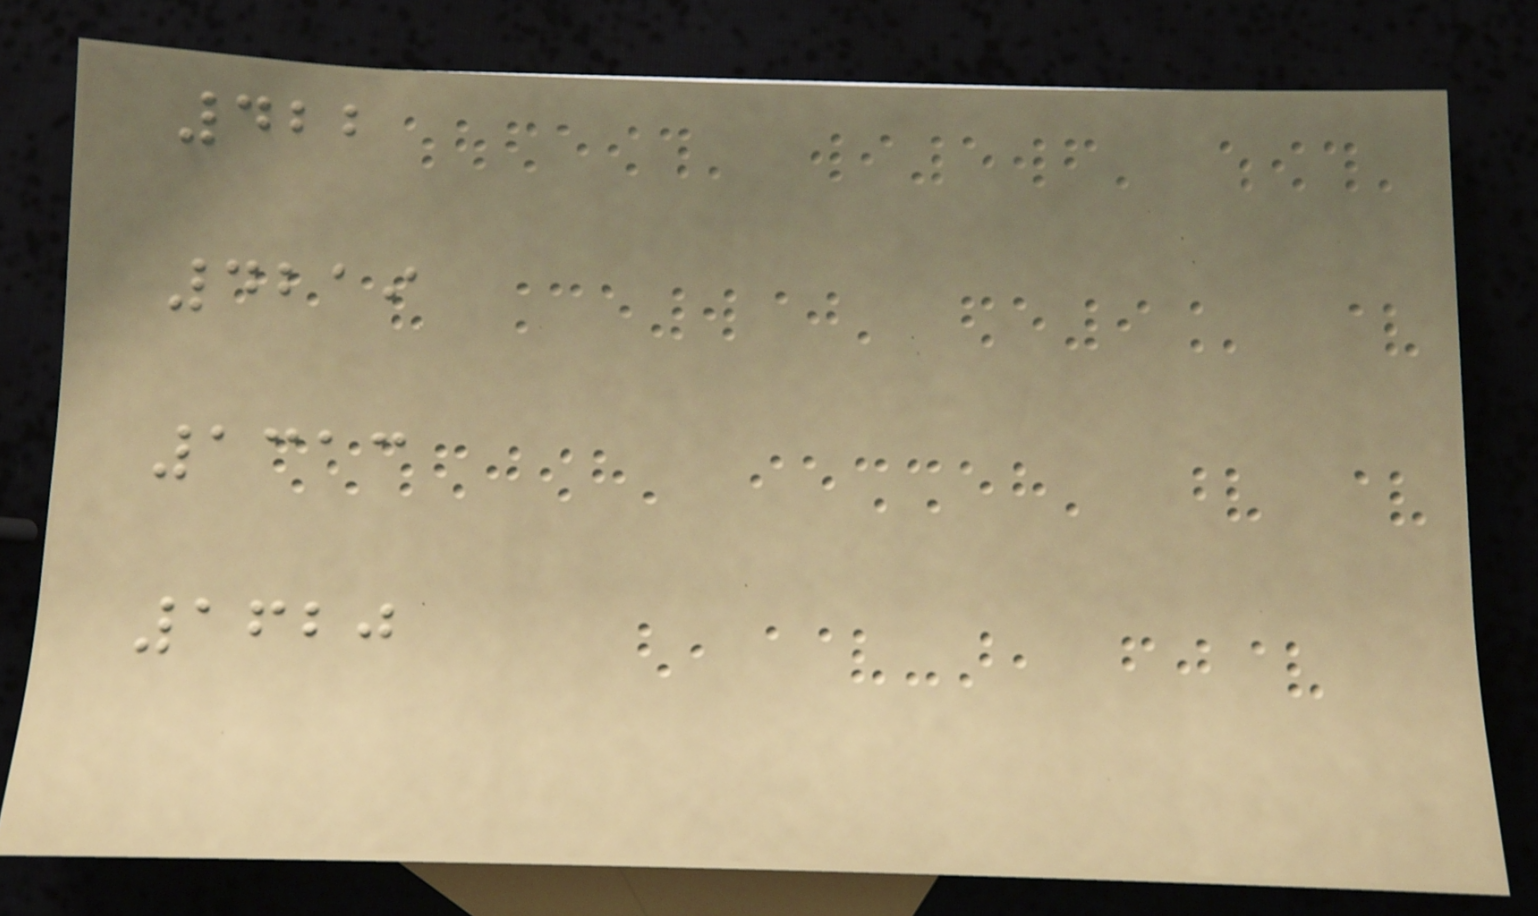422
4219
1313
1620
